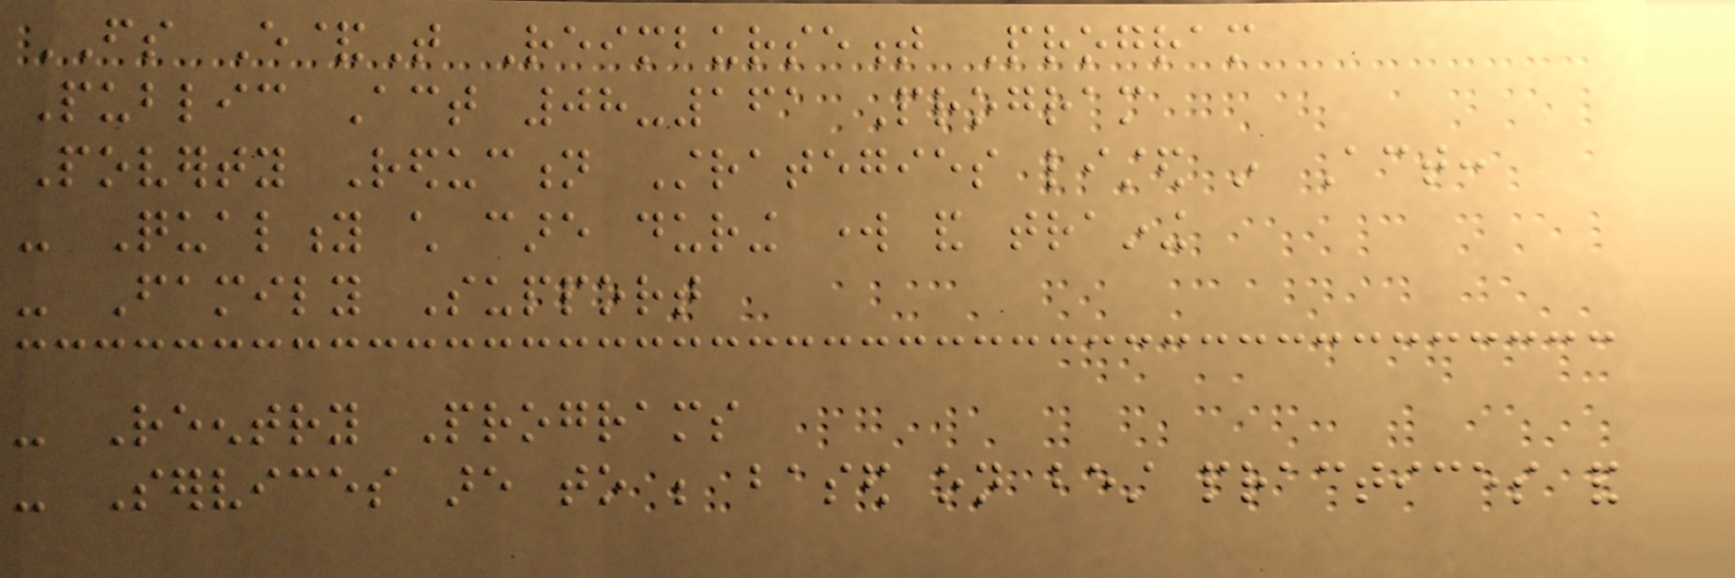FS E&T Reimbursement Program
Public Act 08-161 Program
Poverty Reduction Strategies listed in Act:
- Quality child care during work and training
- Family Support
- Reentry Programs
- Services are to be based on best practices and
